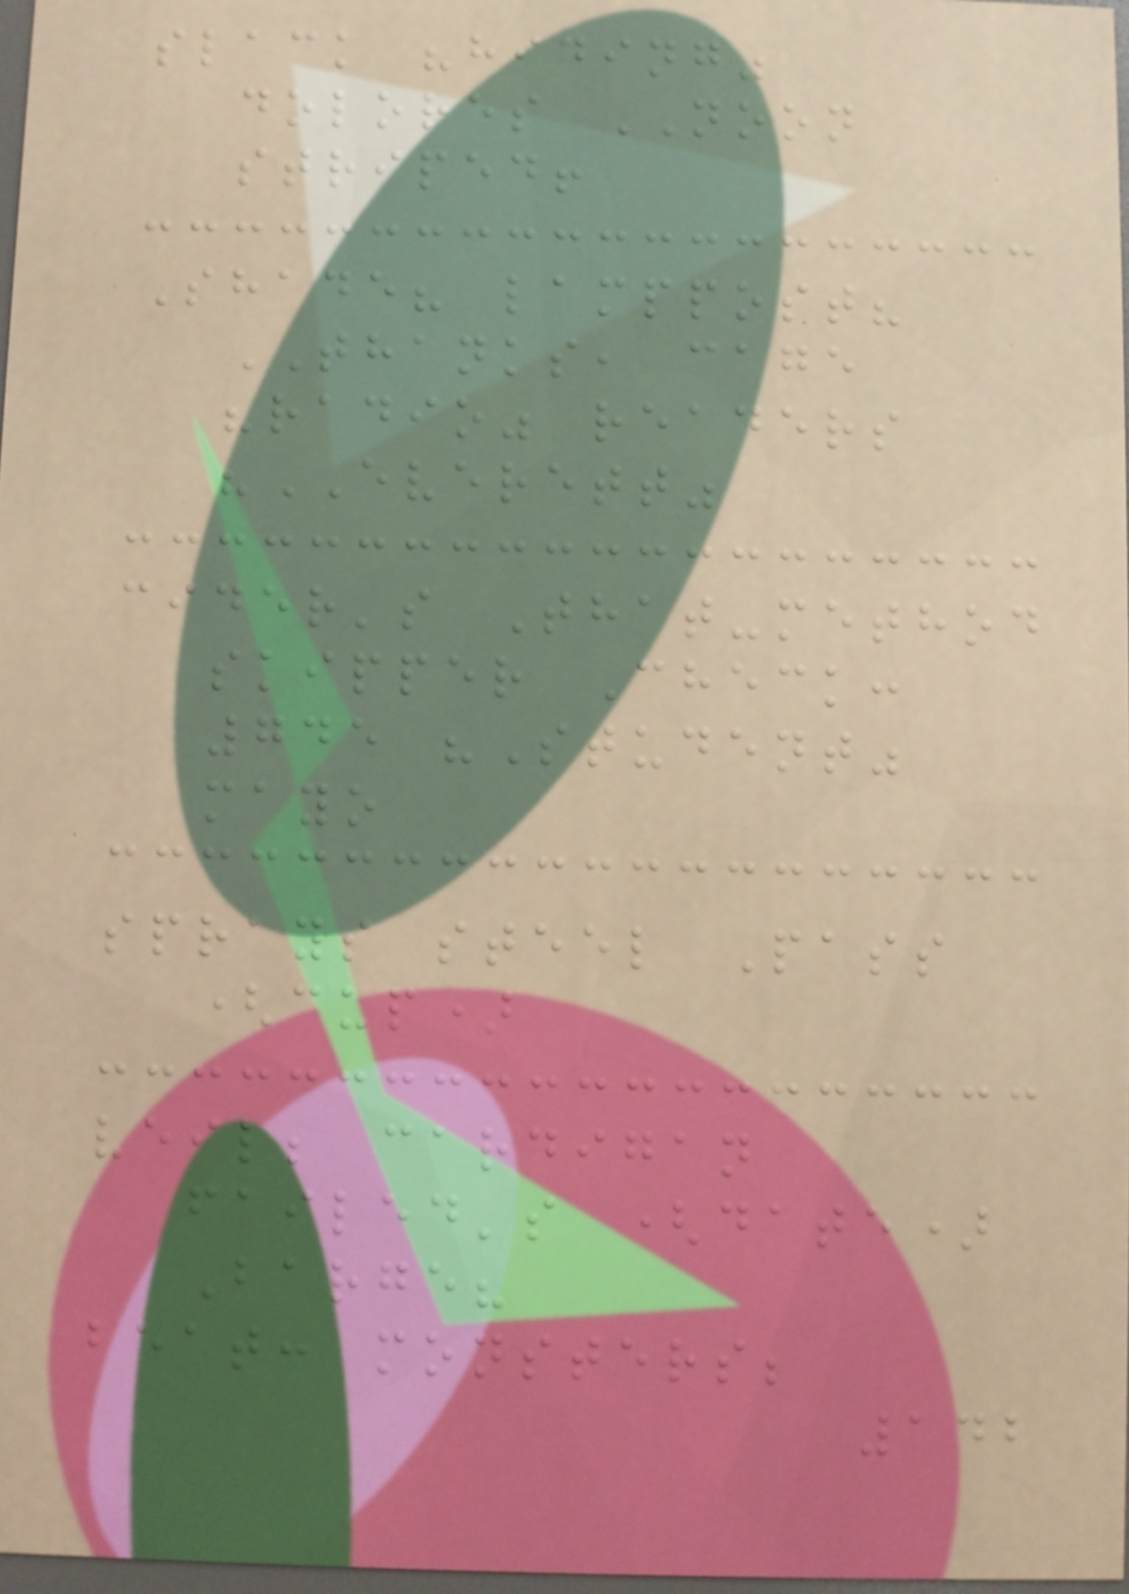slack "hiding"
dolores NOON
striped!
Shade? lamppost?
THANKS, cage
"radio" readers
"EVERETT"
cider's That-method
skipper Check:
745 "Student"
mayo
sprays steel Pass
(cup)
veil; cardigan
failed's (date)
Barge?
beat: monsters;
142
